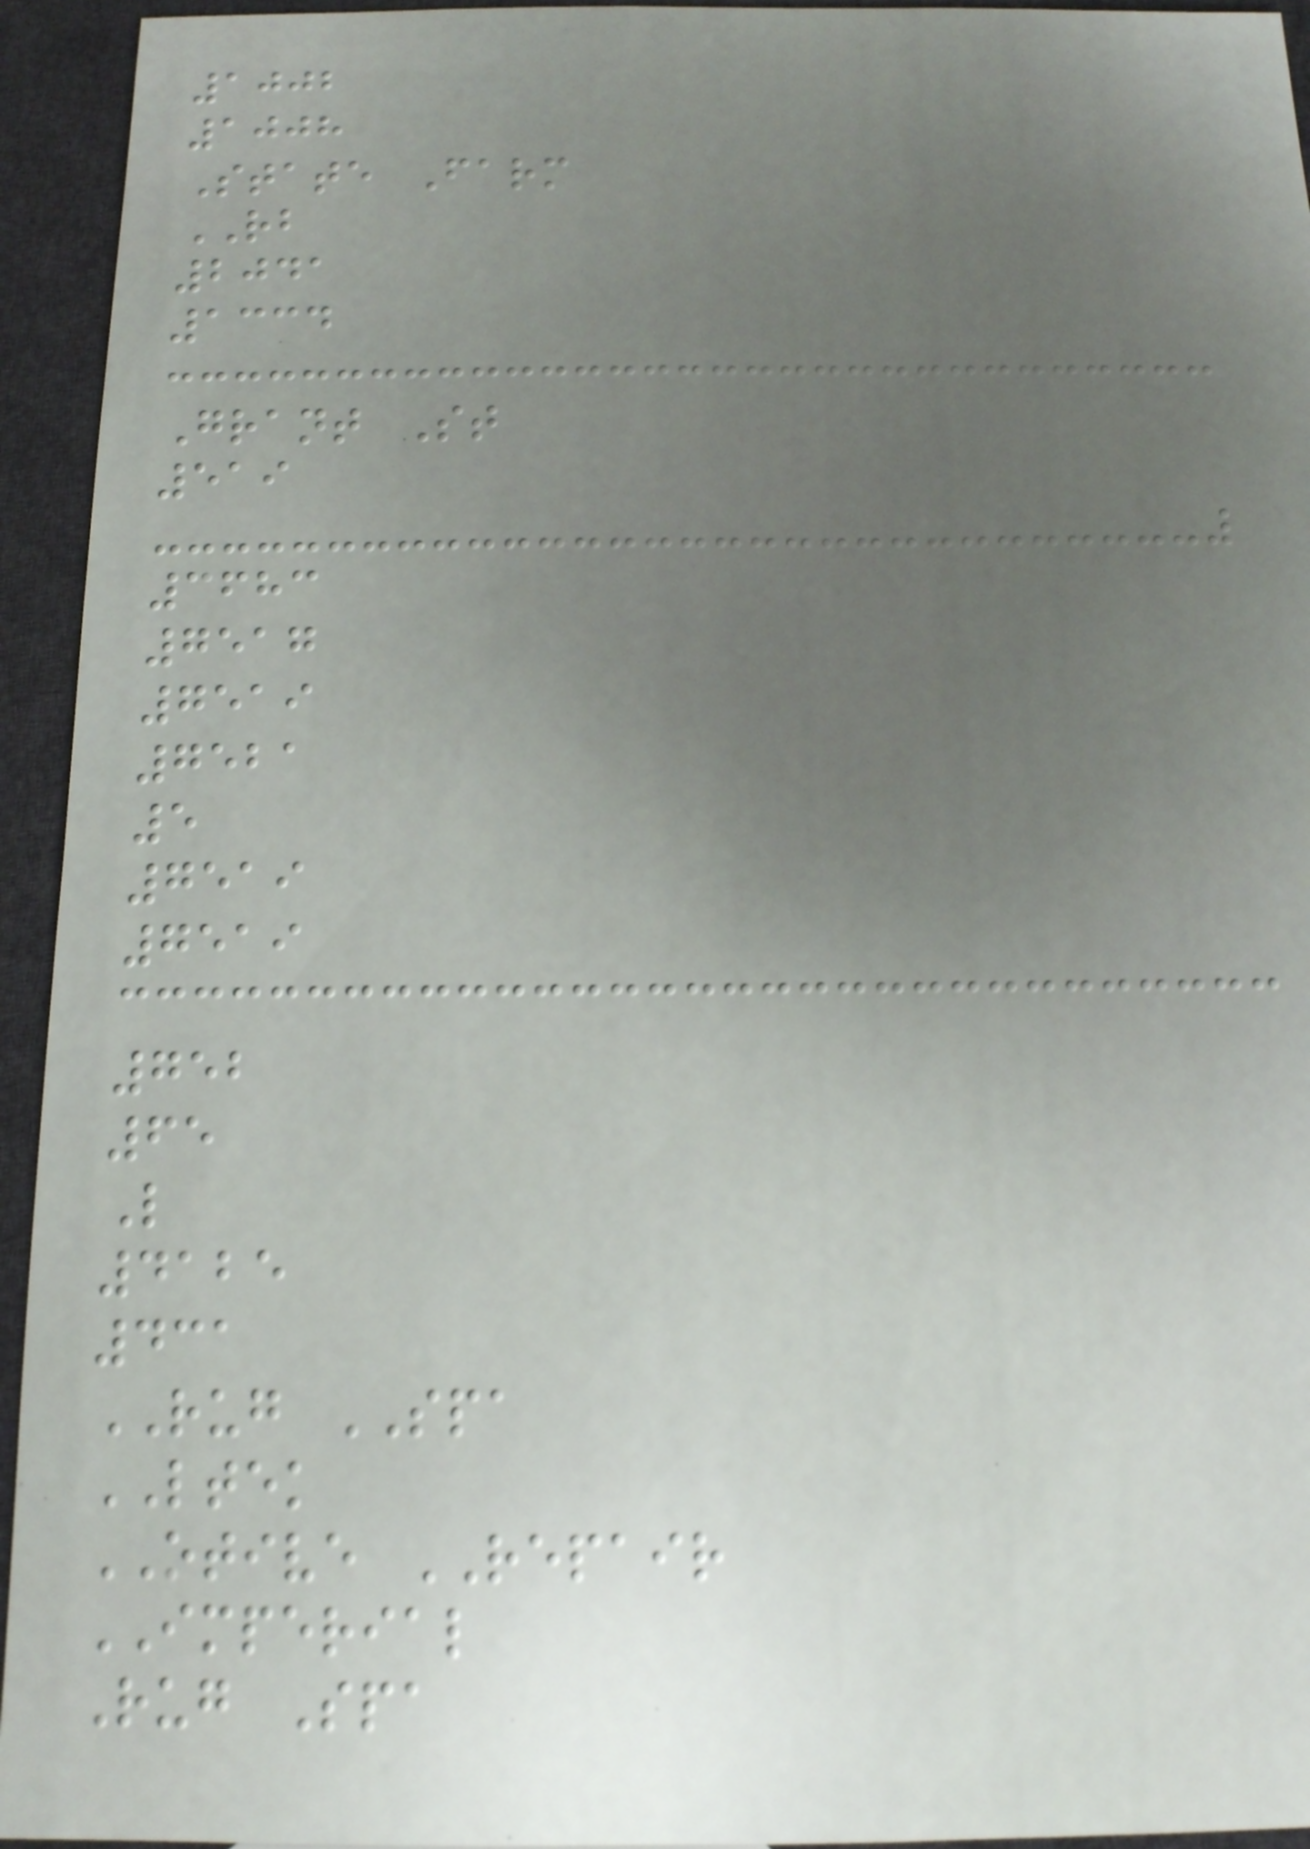1002
1008
State Farm
RB
2041
1334
Grant St
519
3683
7517
7519
7521
5
7519
7519
752
65
L
4125
431
RUG SPA
LTEK
OTIVE REPAIR
IMPERIAL
Rug Spa
